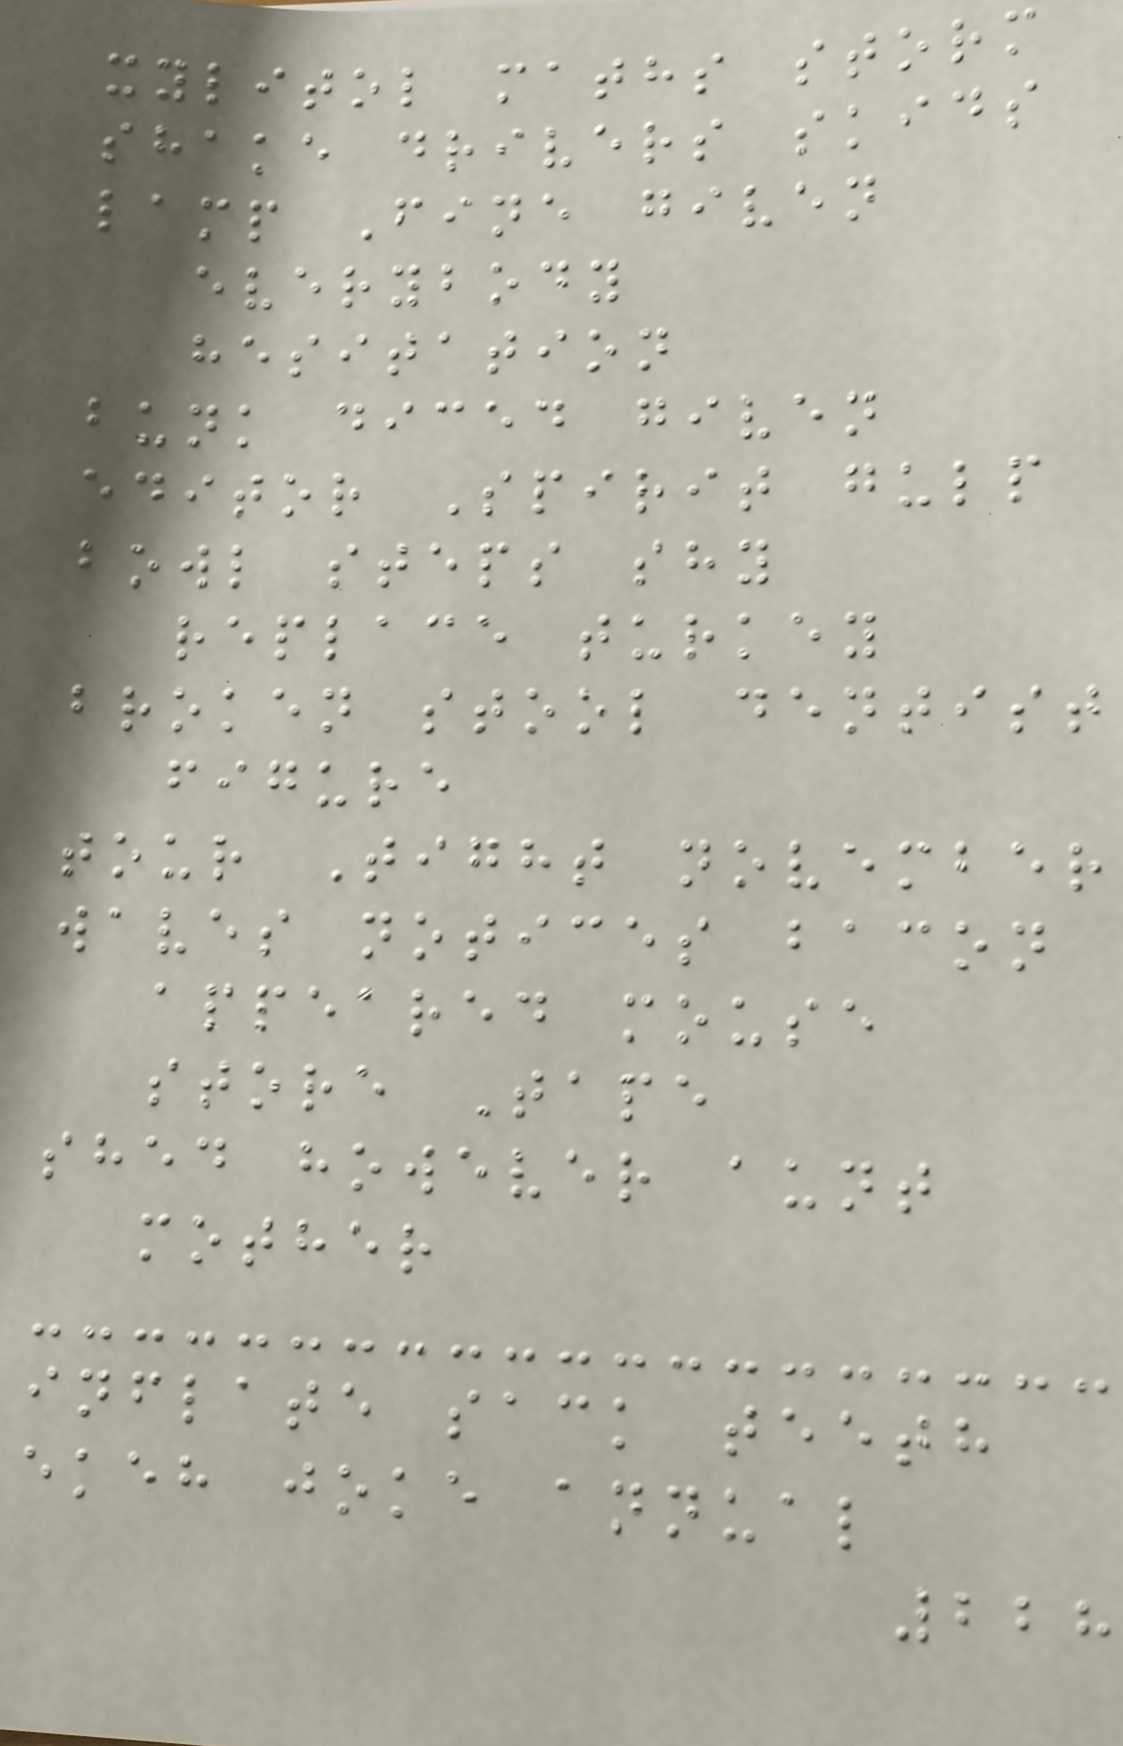xylitol maths storm
shake drivers skids
lamp Fine given
everybody
hesitation
bunk diced given
editor Spirit gulp
bowl steps shy
replace turkey
broken stool dentist
figure
tour Tight november
waves notices bacon
appeared mouse
store Tape
shed however aunt
mother
inflate sack teeth
ekeh joke annual
228
